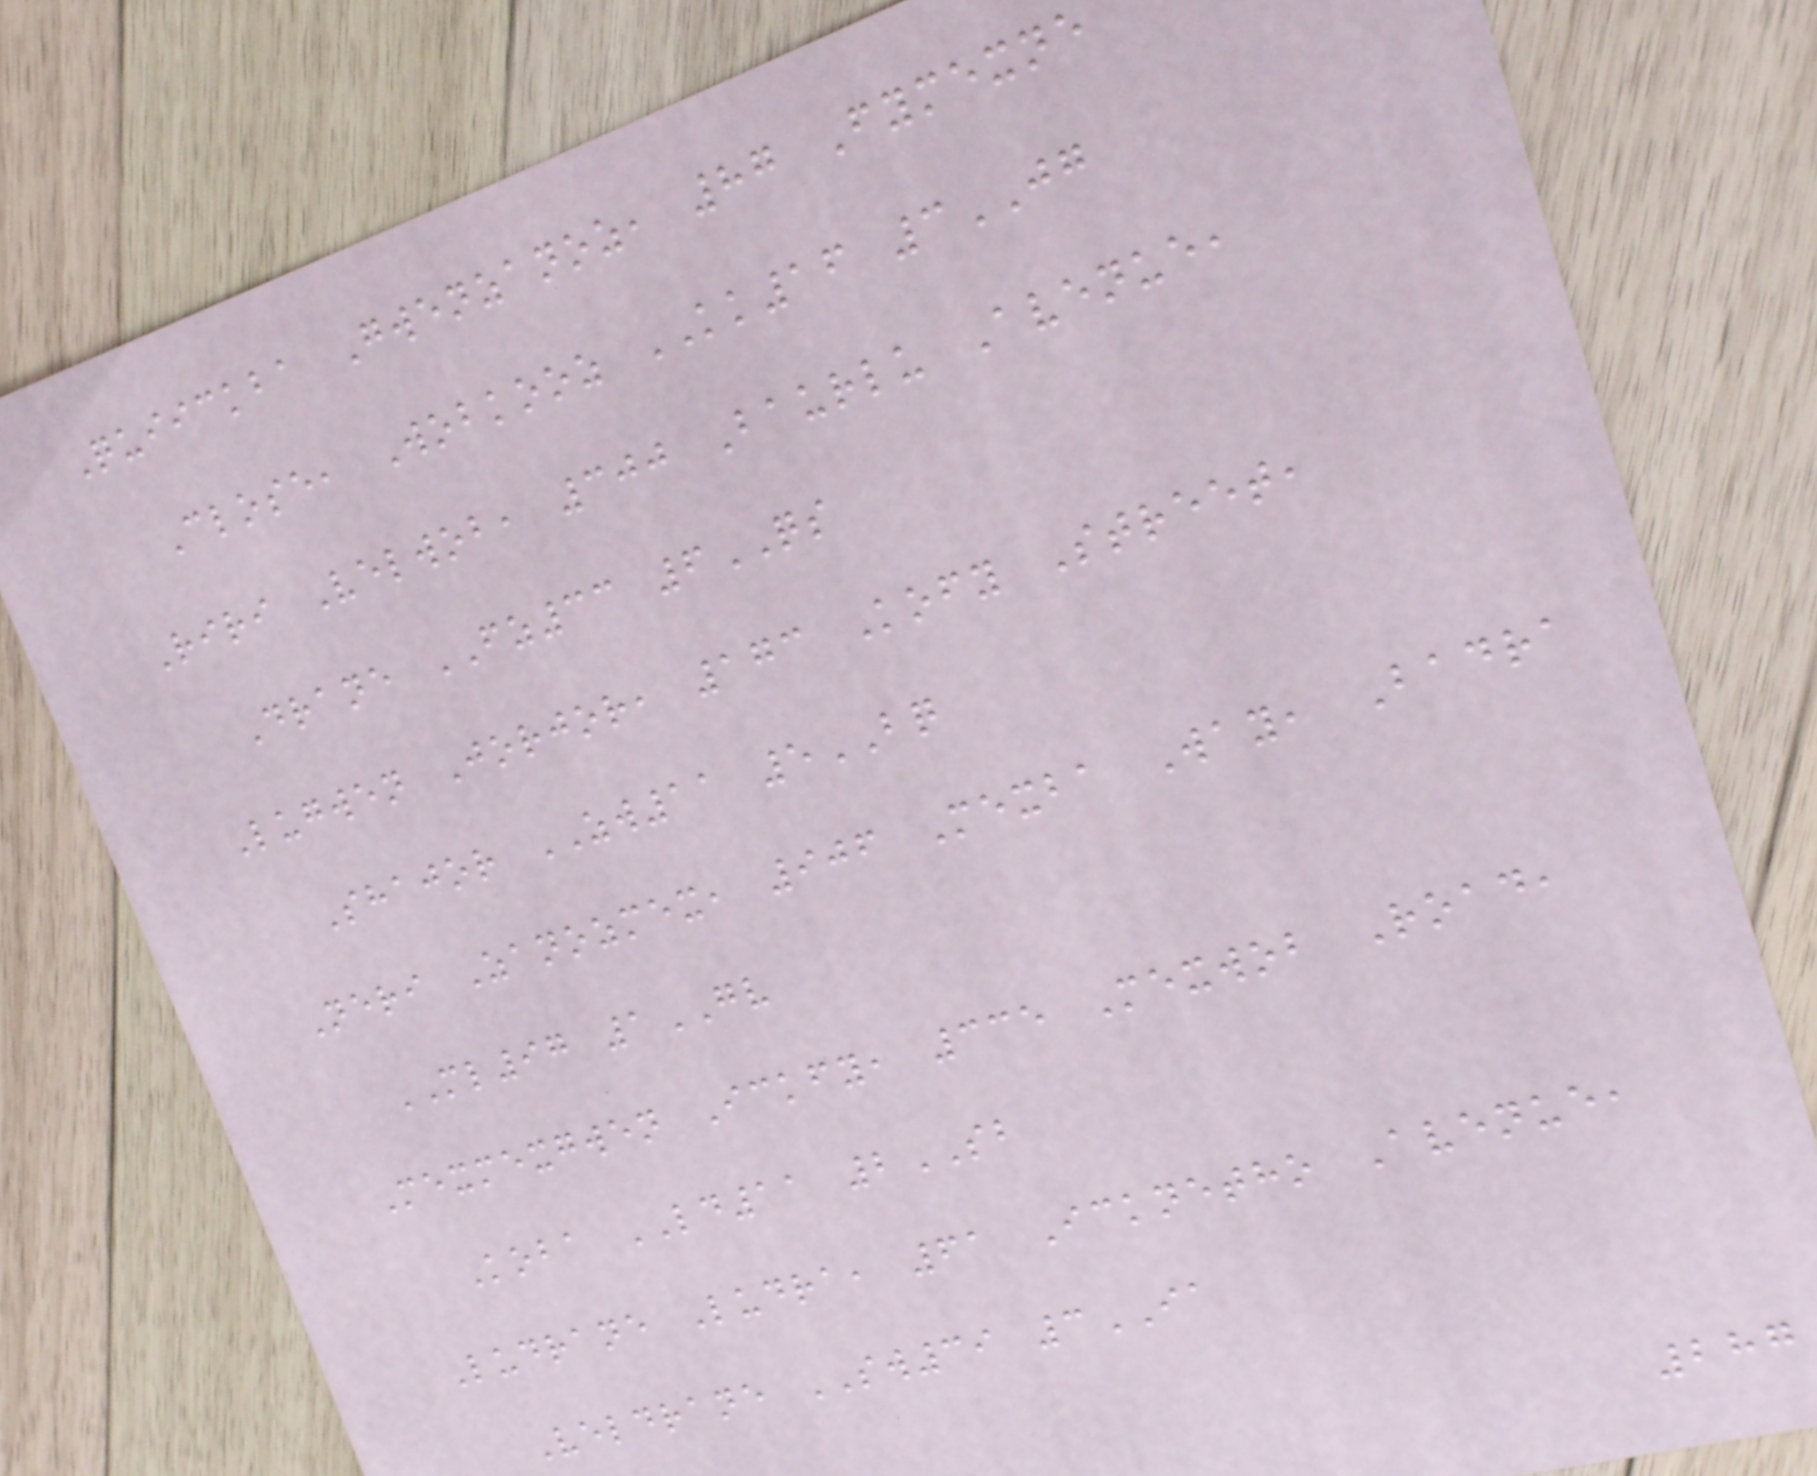Quiickba Gwenzanoz, 87 Fymexne
Close, Wobkooz KK16 3JG
Riri Velwob, 300 Baurlu Avenue,
Drane FZ33 6QS
Lugwen Jorjor, 173 Kofy Street,
Shajor ZW11 5BQ
Neri Zanozmex, 906 Mexba Way, Badra
ML97 1GV
Mexmexgwen Ickfy, 335 Mexwob Road,
Koba LD11 2SB
Ludrane Ludra, 61 Icknetho Avenue,
Veldrane SW39 3IA
287
